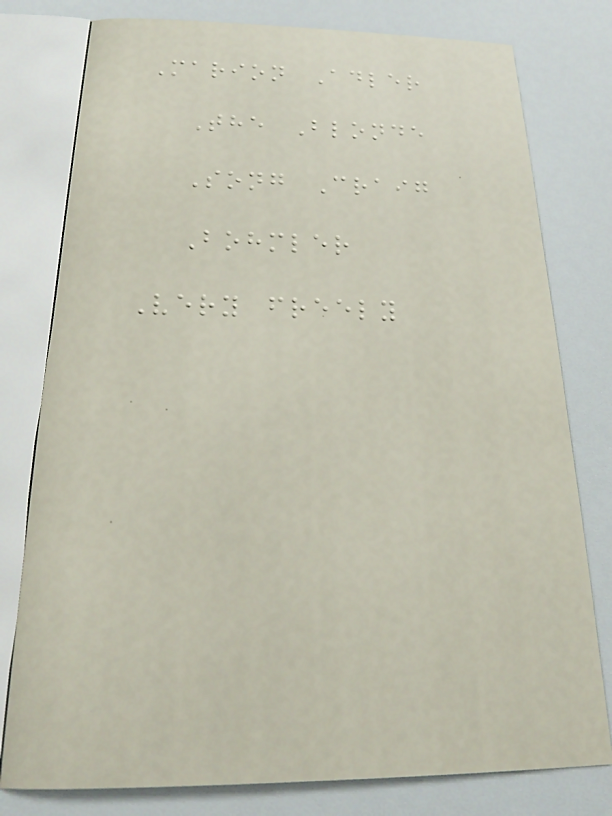Marion Adler
The Blonde
Song Craig
Bohmler
Very freely
